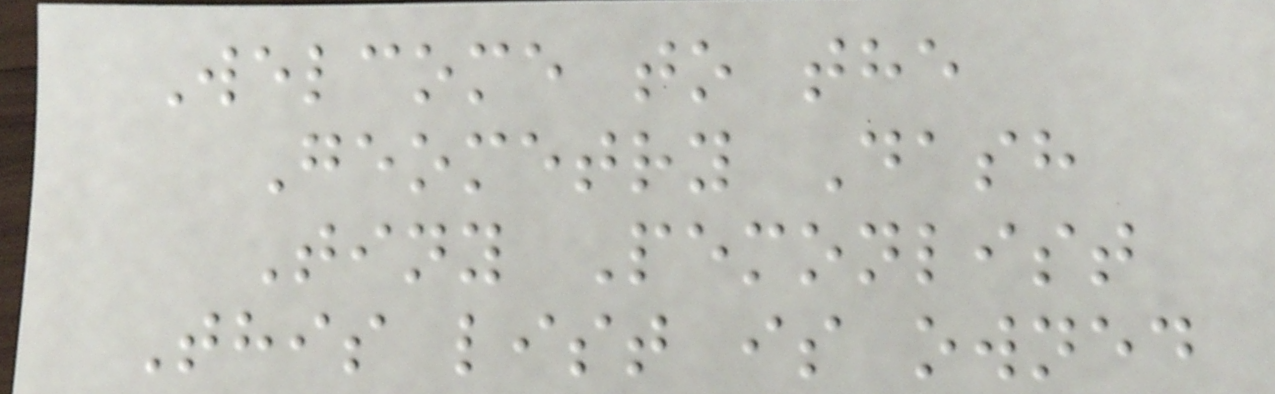Welcome to the
Geometry Dash
Tiny Pemonlist
This list is owned
